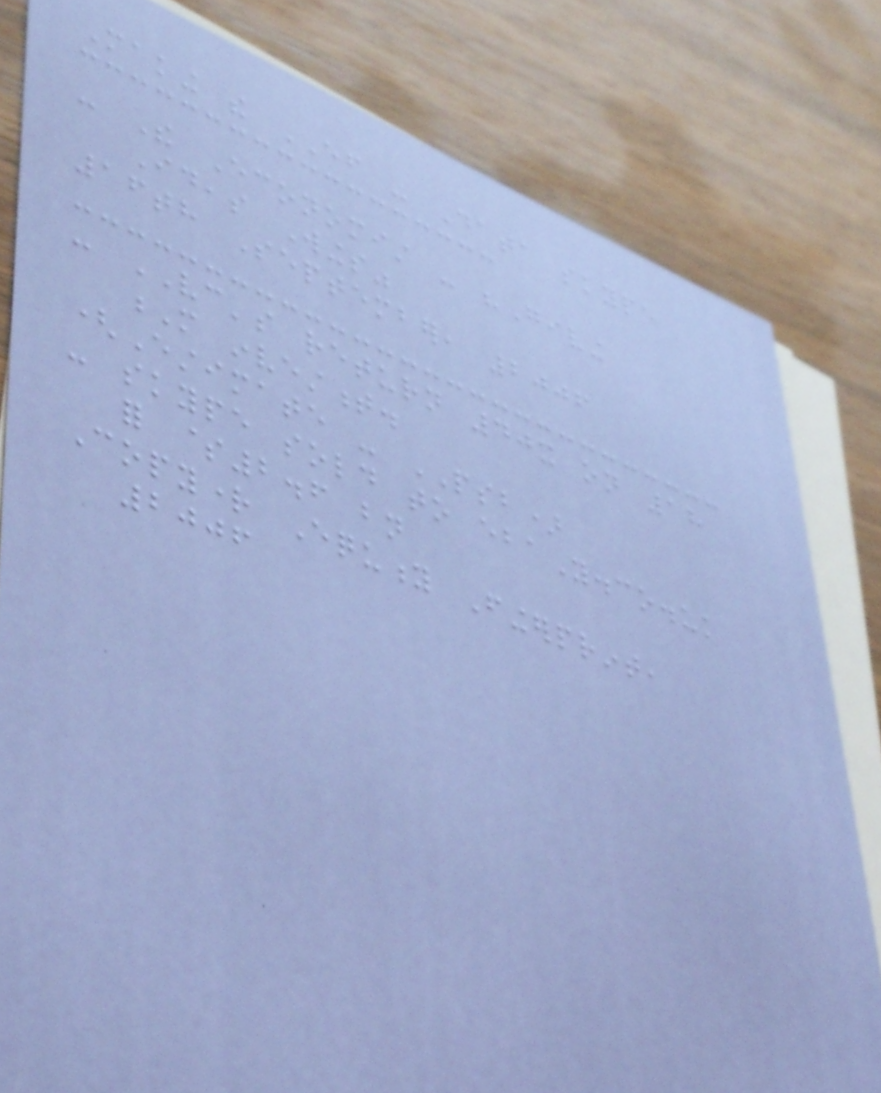Making the EF - Data skype
- The Economist - "Giving
Ideas Wings"
16th September, 2006
- VC's return 40x on 18
M investment.
(Estimate - PSB)
- skype sold to ebaY.co.uk
for $2.6 bn
Copyright Equity Fingerprint,
2006
